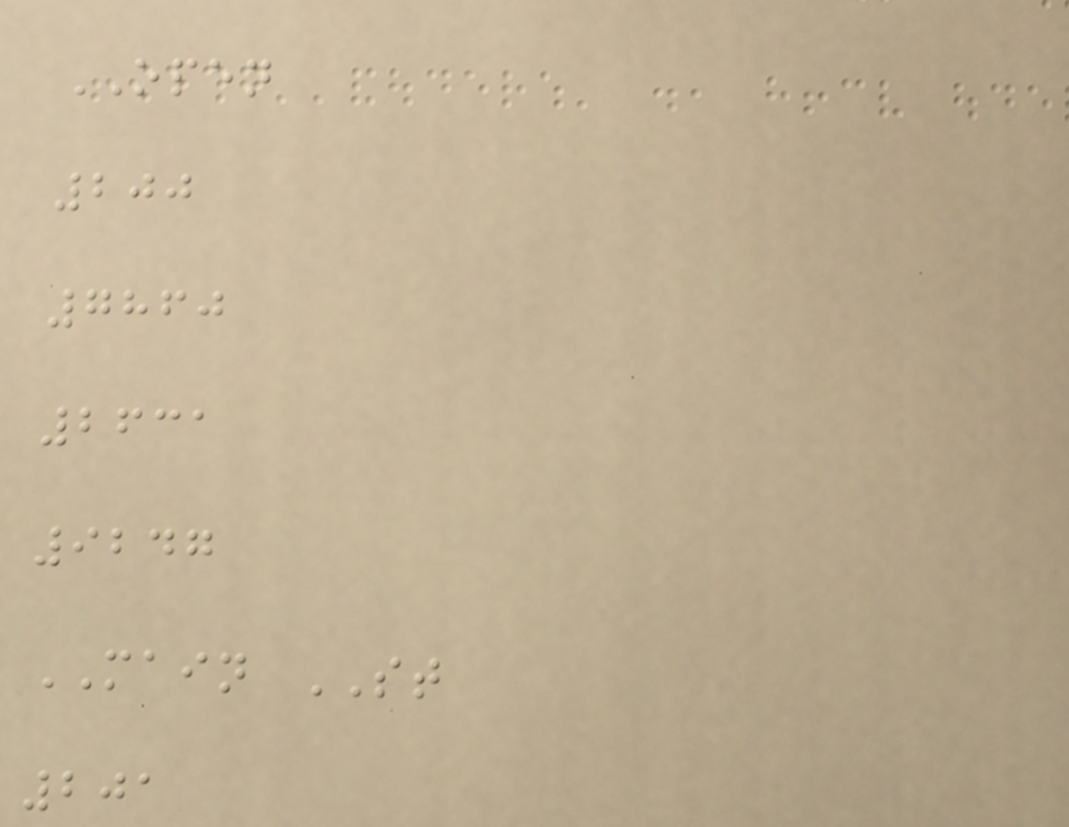OPEN
200
7860
2631
9247
MAIN ST
201
